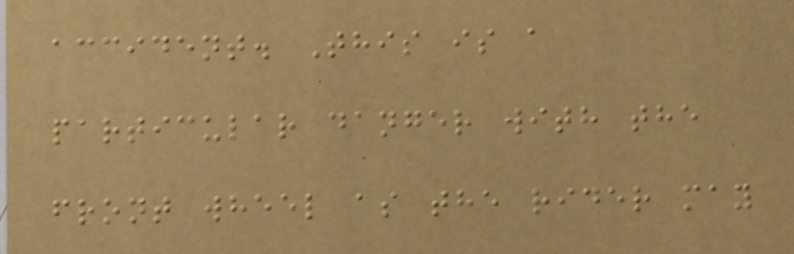accident. This is a
particular danger with the
front wheel as the rider may
